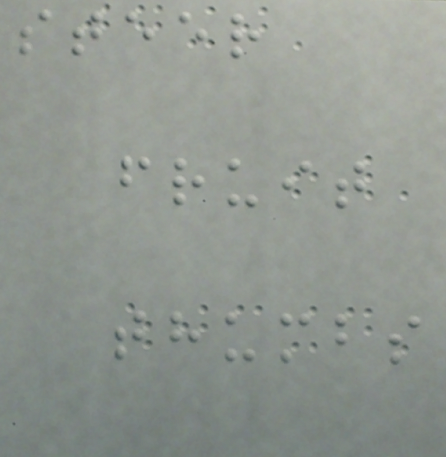steer
fruit
thumbs
